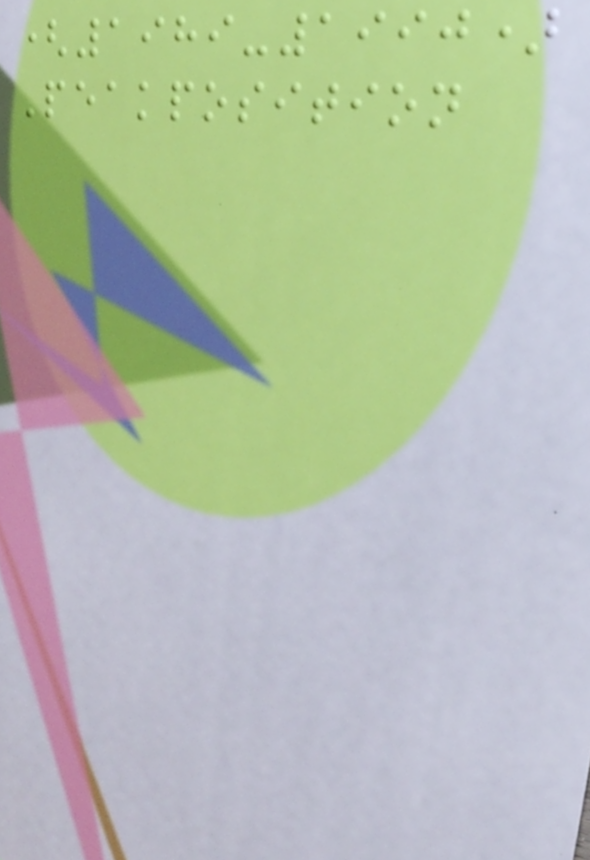(1989-1990)
Peakposition
